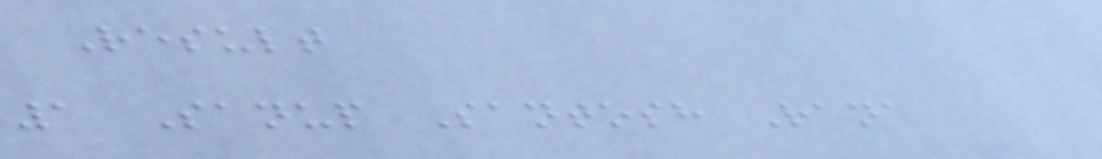Result
1 Sanup Santosh Rana
